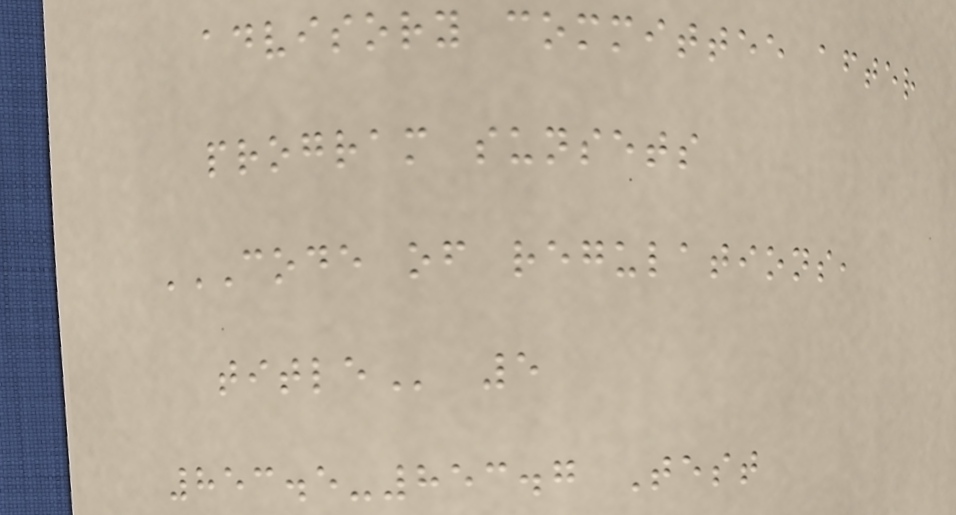advisory committee after
program sunsets
CODE OF REGULATIONS,
TITLE 5
853.5-853.7 Test
